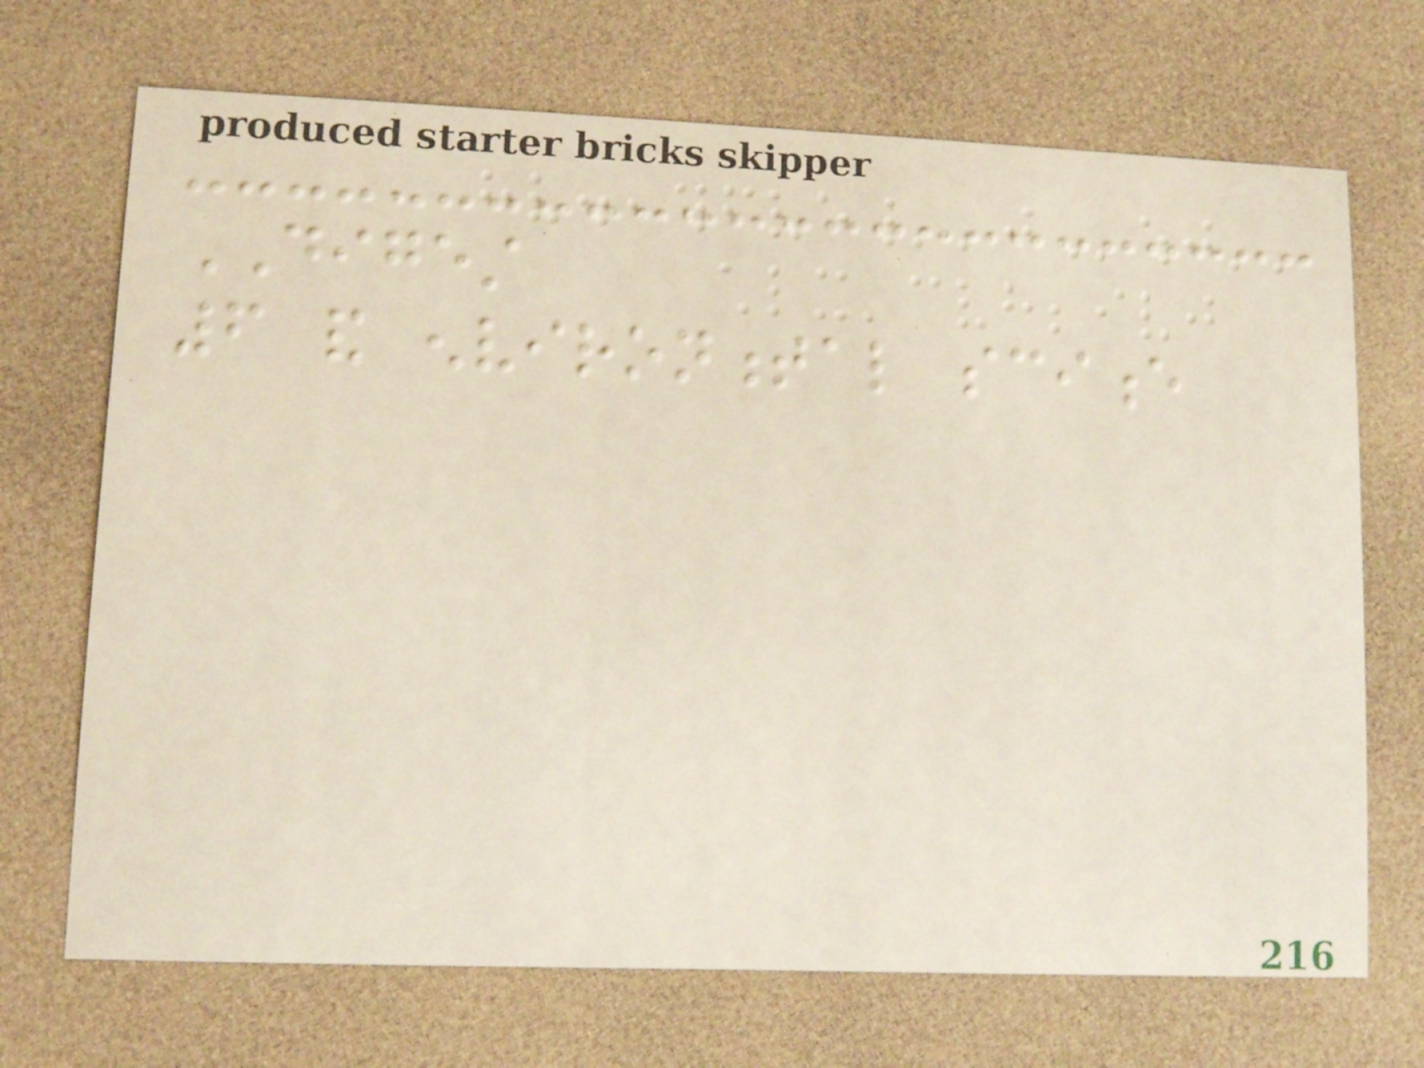DIGEST
6 and environmental science
